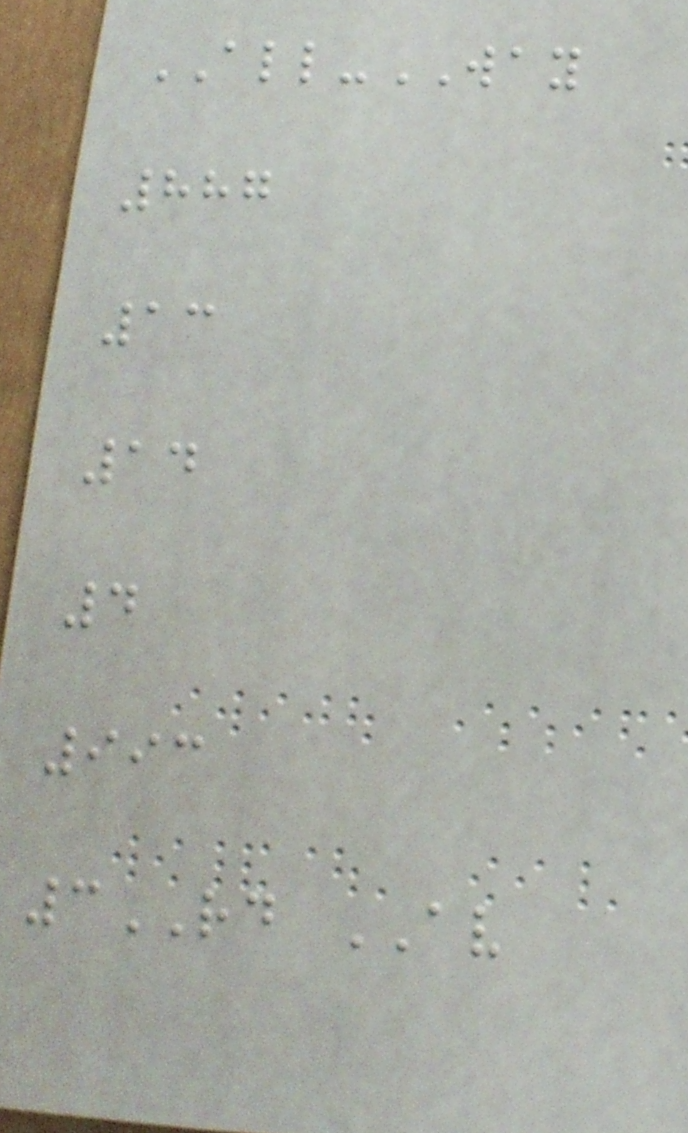ALL-WAY
887
13
14
4
993
3RD AV
